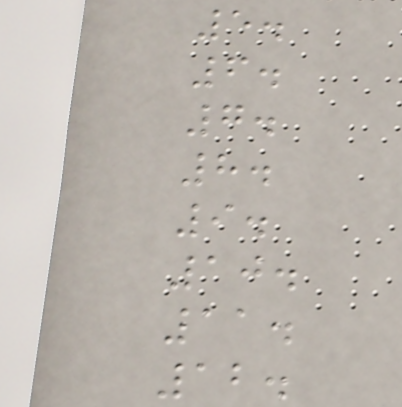5.
6.
7.
8.
9.
10.
11.
12.
